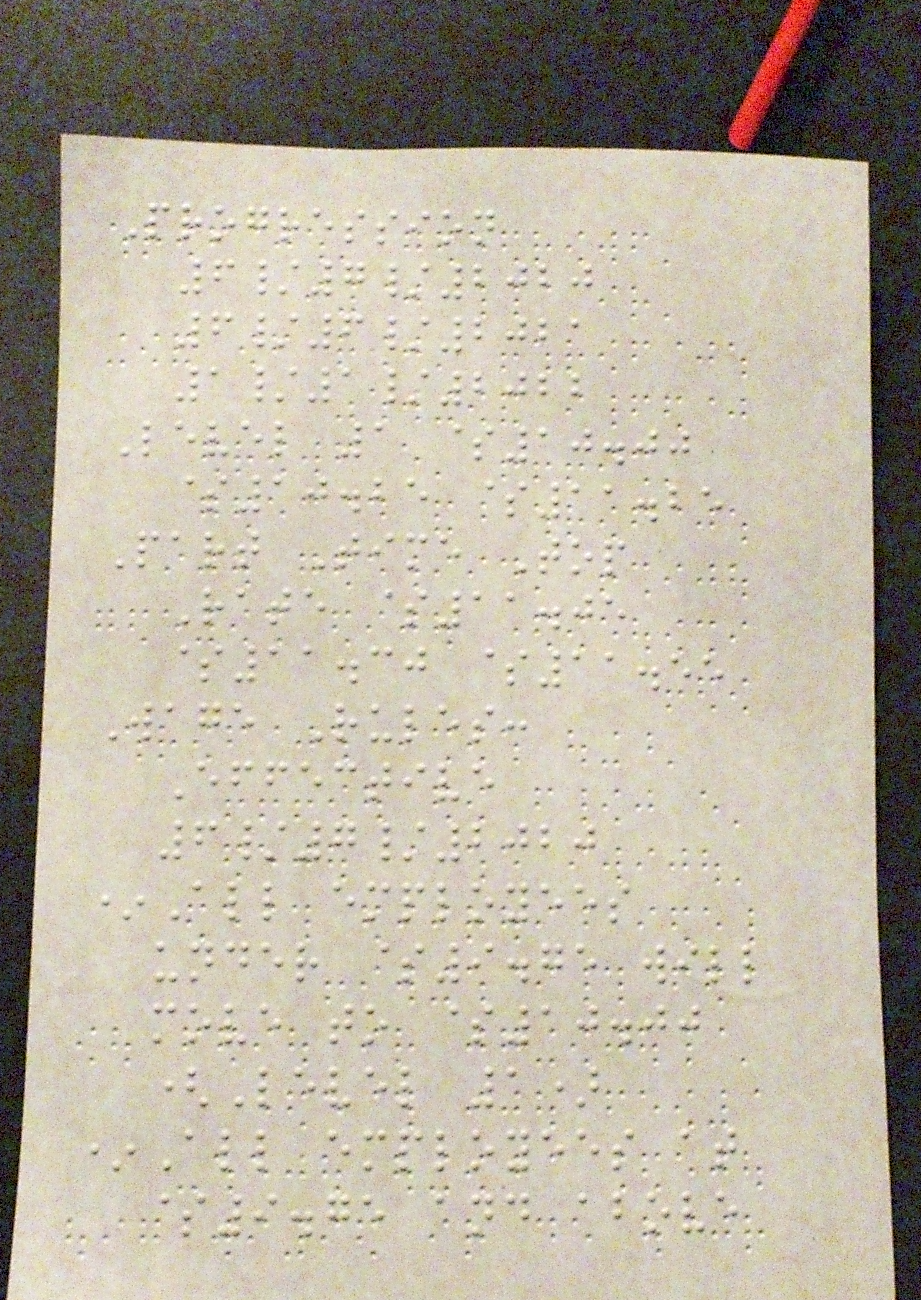Progression
6/7/2020
6/6/2021
1/1/2022
Level 1 $10.00
$10.25 $11.25
Part Time Top
Rate $11.05
$11.30 $11.55
Wage Rules:
Effective
6/7/2020
*All employees
under $9.75 will
move to $10.00
(Level 1)
*All employees at
$9.75 and above
